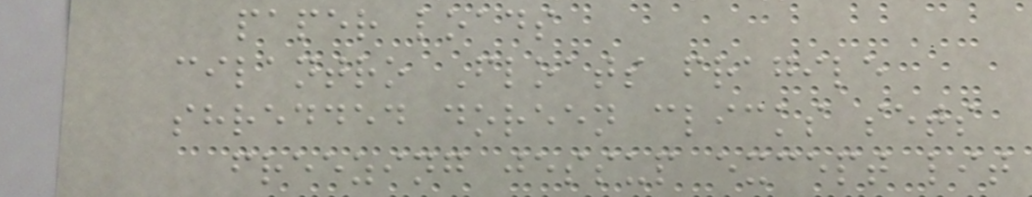paper loads
cilantro Floats fragile
shredded doreen clicks sets
freezing jessup except lit
